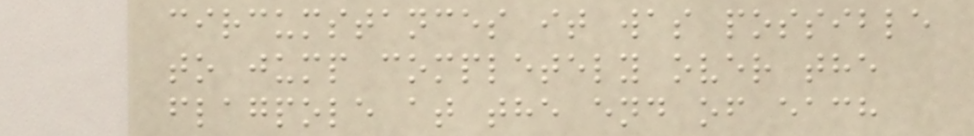circumstances it was possible
to jump completely over the
flagpole at the end of each
